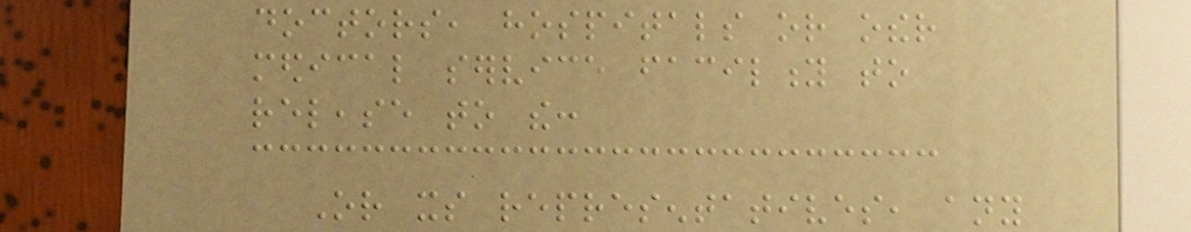doctors, hospitals or other
medical service facility to
release to the:
Or its representatives, any
